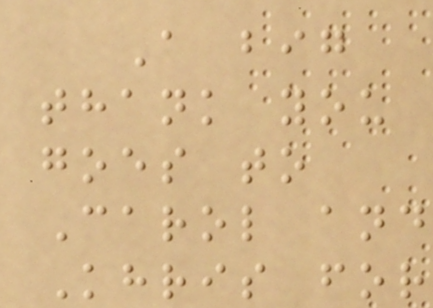A big
thank you
goes to
Carol and
Khris for
